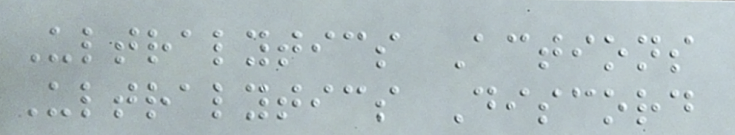Ultralytics Actions
Ultralytics Discord
